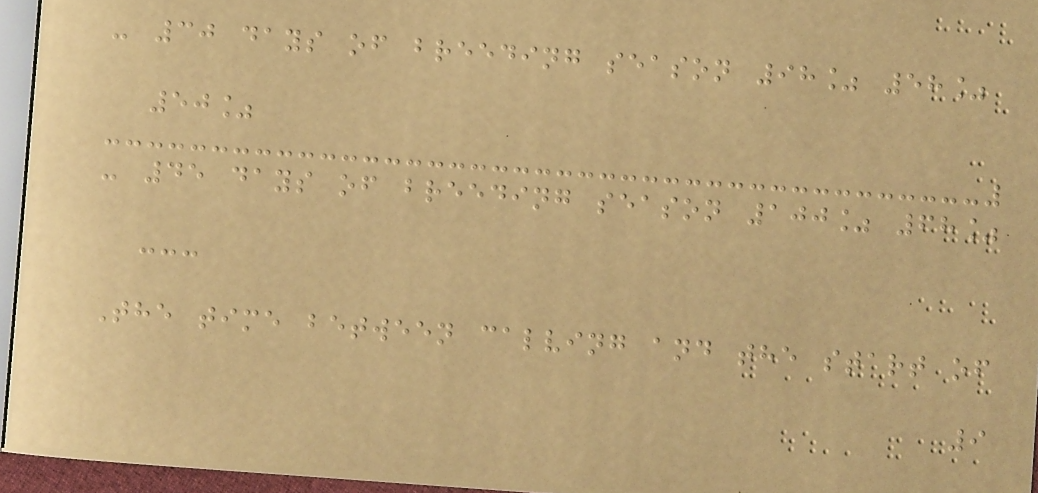- 30 days of breeding season 98% 58%
50%
- 45 days of breeding season 100% 68%
---
The time between calving and the start of
9
